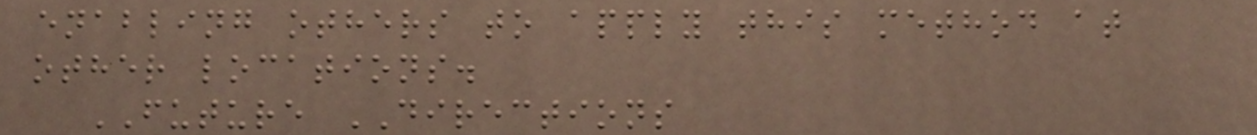enabling others to apply this method at
other locations.
FUTURE DIRECTIONS
